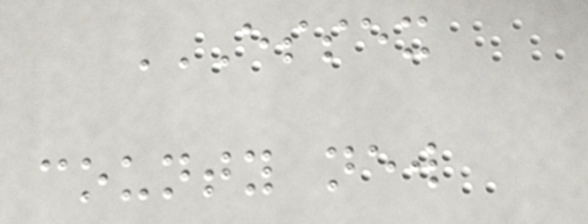ESSEX
COUNTY NEW
